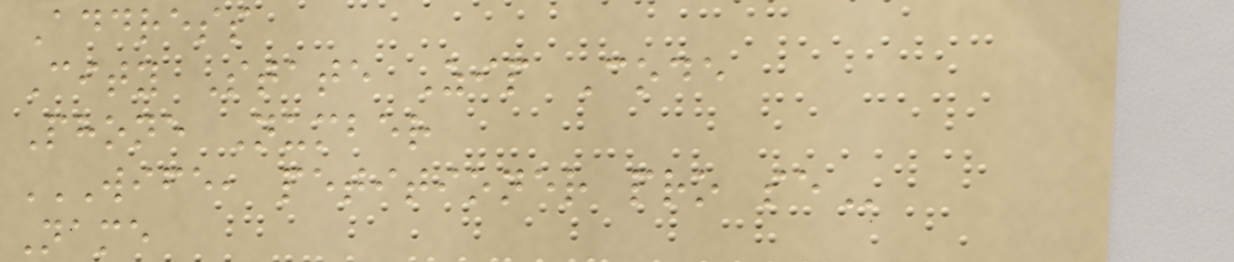Address
City State Zip Code
Phone Number
WIFE, PETITIONER PRO SE
Name
